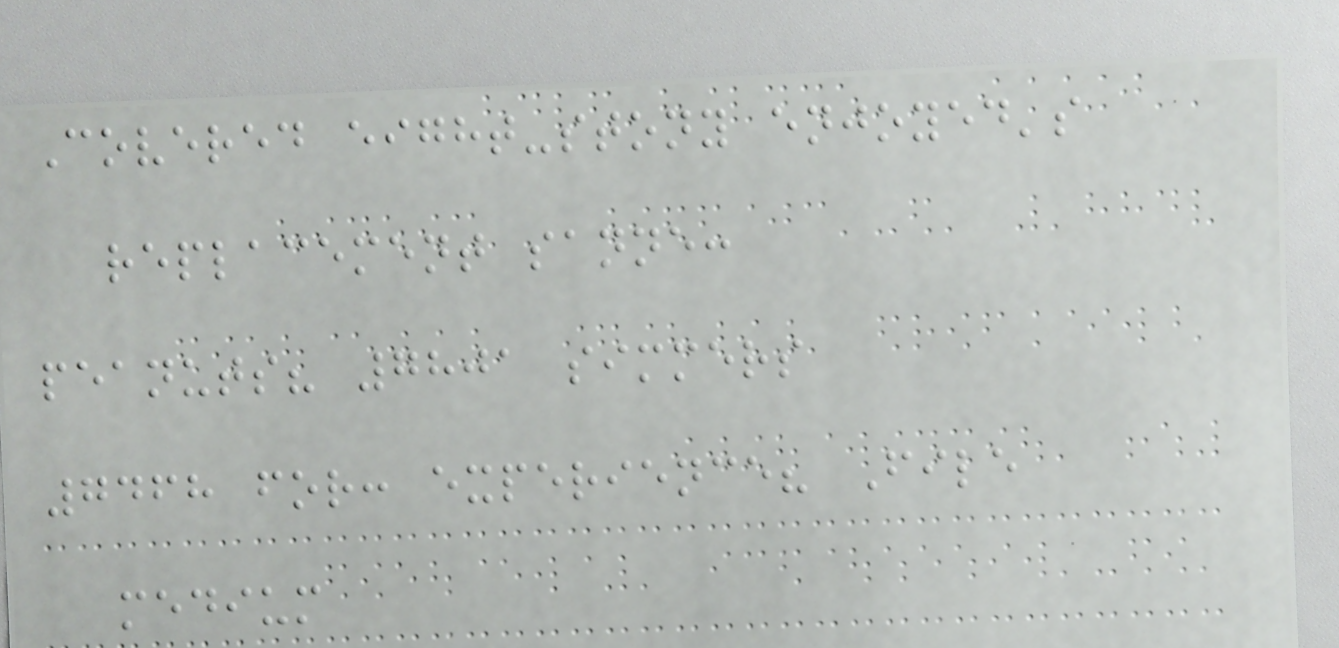Covered eight-stony enjoyed's
replacement sanne:
peanuts? 7801 simmers
7468 for: experience? File
medium
